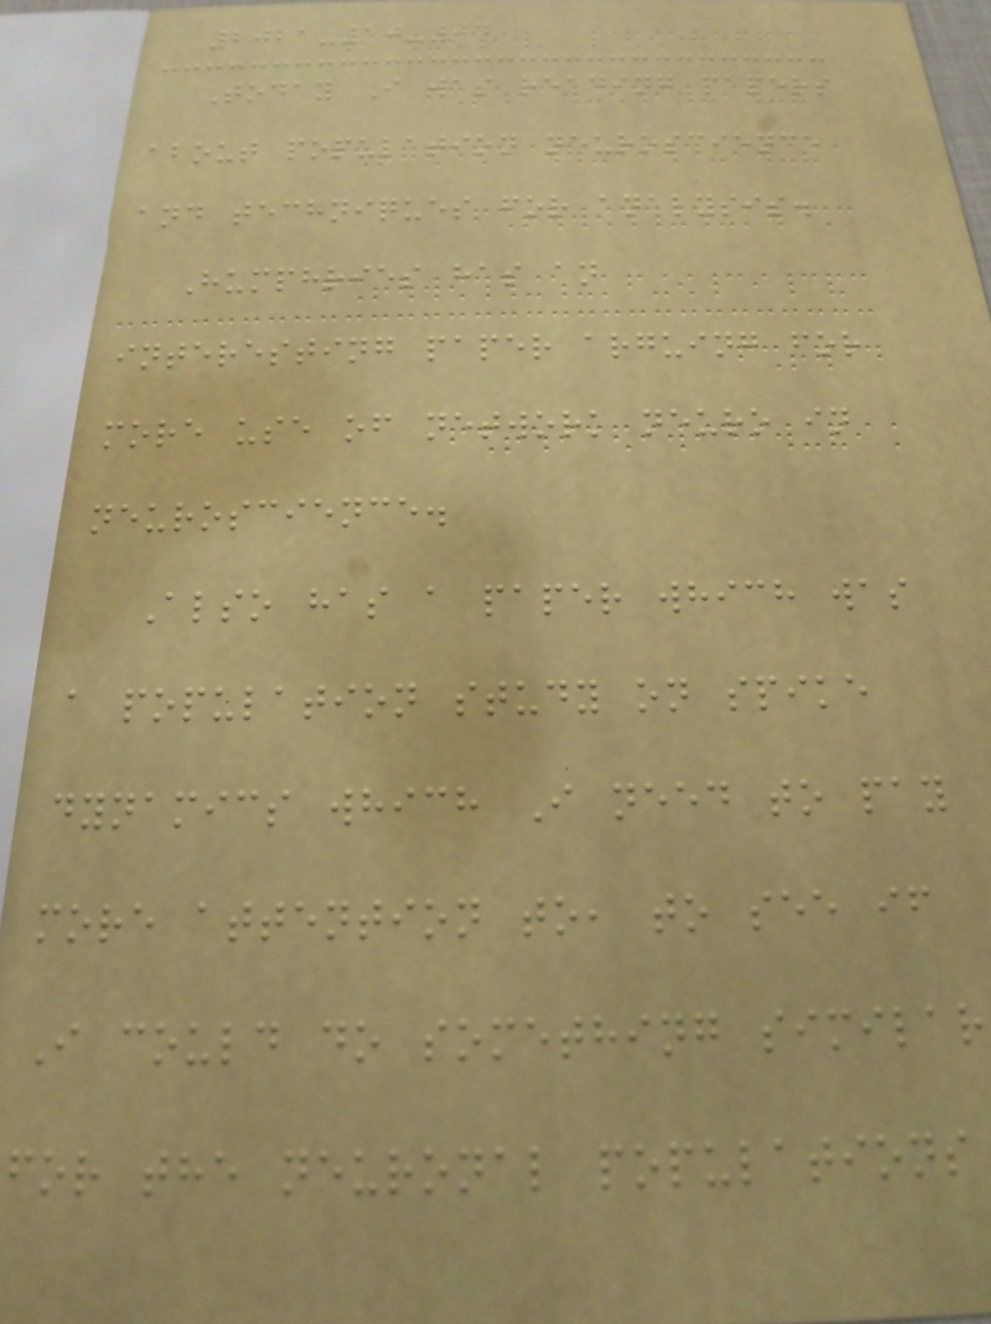2021-10-04
Today I was reading papers
about population neuroscience
and techniques for analysis.
Humphries has an
interesting paper arguing for
more use of network neuro in
neuroscience.
Also has a paper which was
a population study on spike
dynamics which I need to pay
more attention to, to see if
I could do something similar
for the neuronal populations
